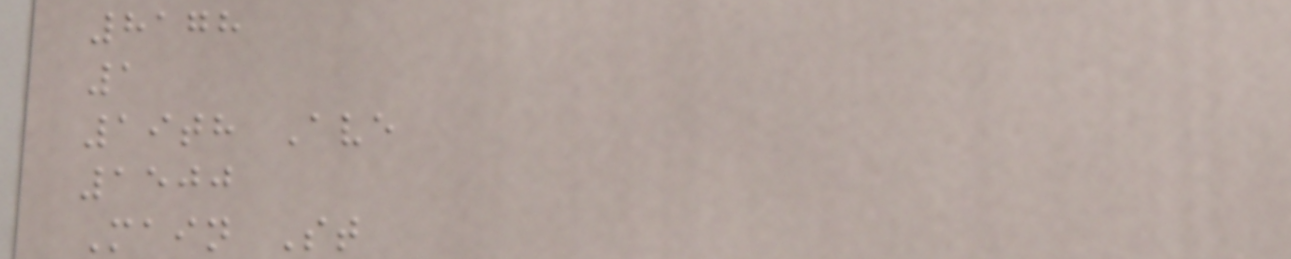8178
1
19th Ave
1500
Main St
